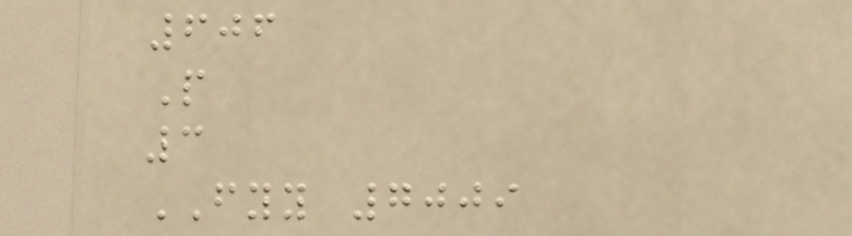606
P
3
FYY 7009
